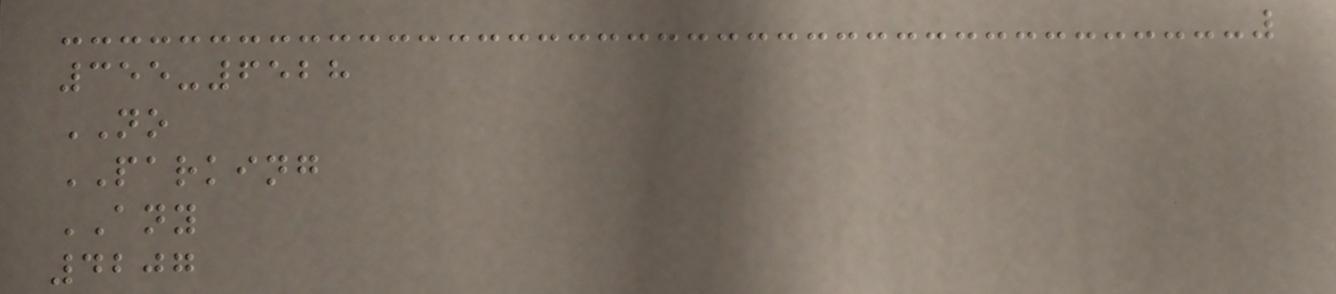355-6528
NO
PARKING
ANY
4207
